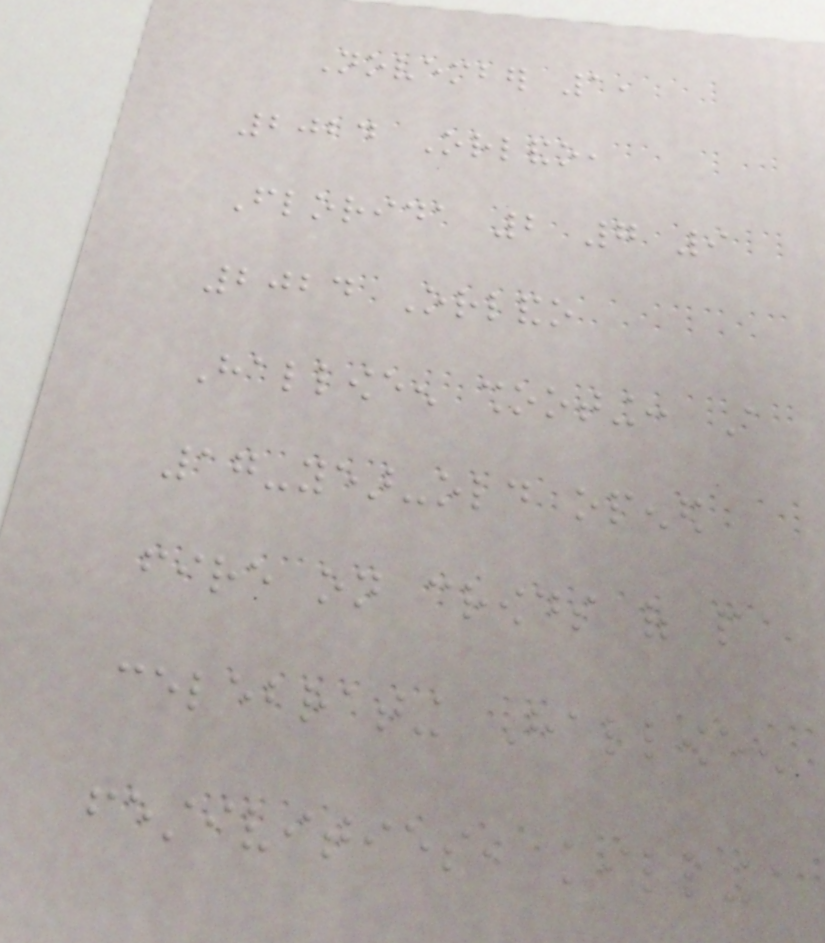November 1,
2024 Orlando,
Florida 2 7 9
2024 Orlando
Halloween shooting: A
17-year-old opened
fire on crowds of people
celebrating Halloween
festivities, killing
